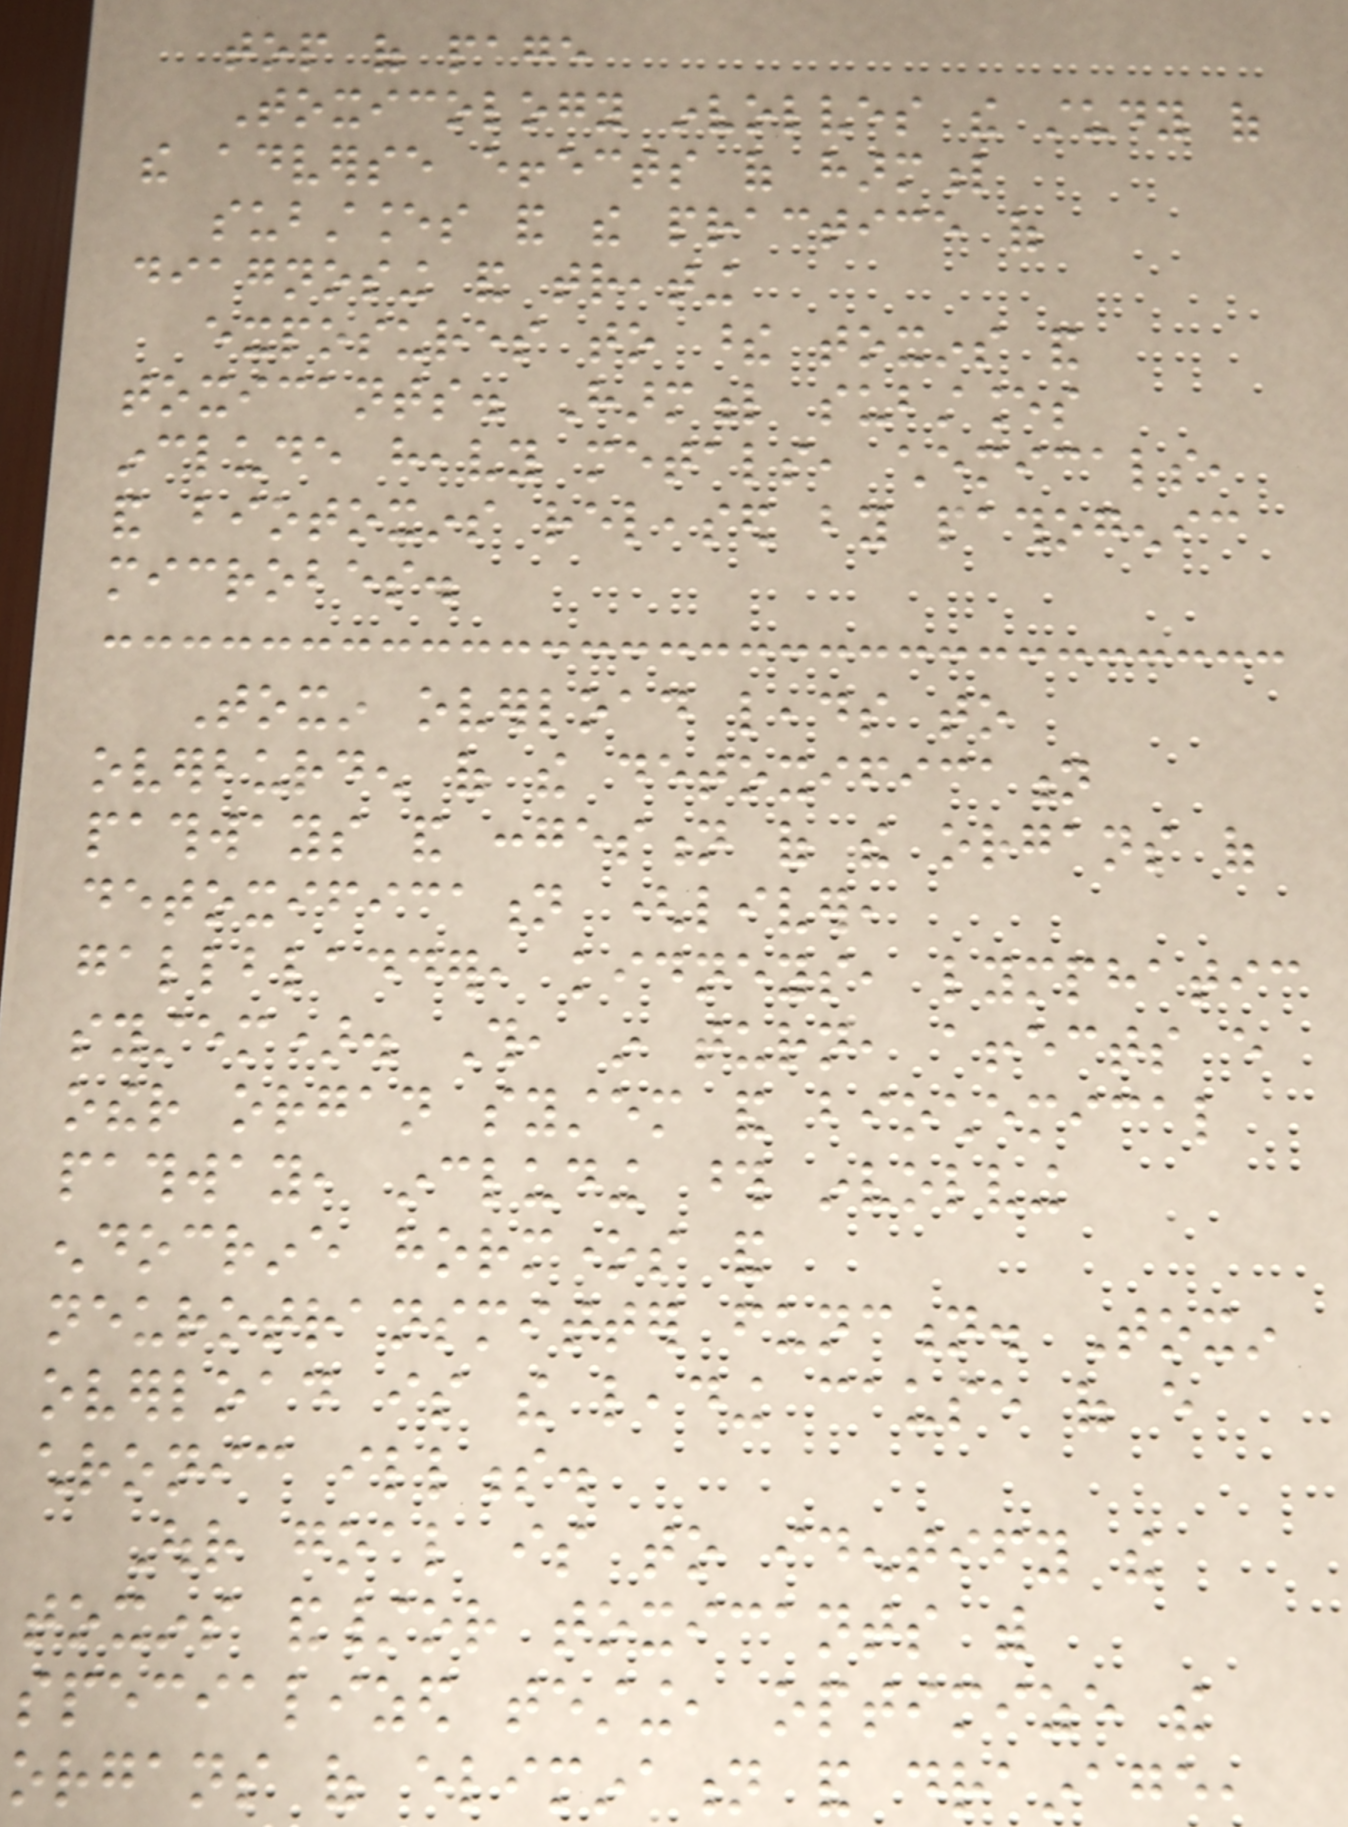top of page
Toxicology involves the study of
the adverse effects of harmful
substances and the practice of
diagnosing and treating
exposures to these toxins and
toxicants. Harmful substances
include heavy metals, chemicals,
and biotoxins released by pathogenic
microbes.
Toxin overload leads to
overburden of the detoxification
pathways and congestion of the organs of
detoxification (liver,
gallbladder, kidneys, lymphatic
system). This, in turn, affects every
other organ system and biochemical
pathway, including those involving
endocrine hormones and
neurotransmitter function. Toxin
overload is the leading cause of every
chronic illness.
Our goal is to identify the
toxins and/or toxicants with
specialized testing, optimize the
organs of elimination and drainage,
